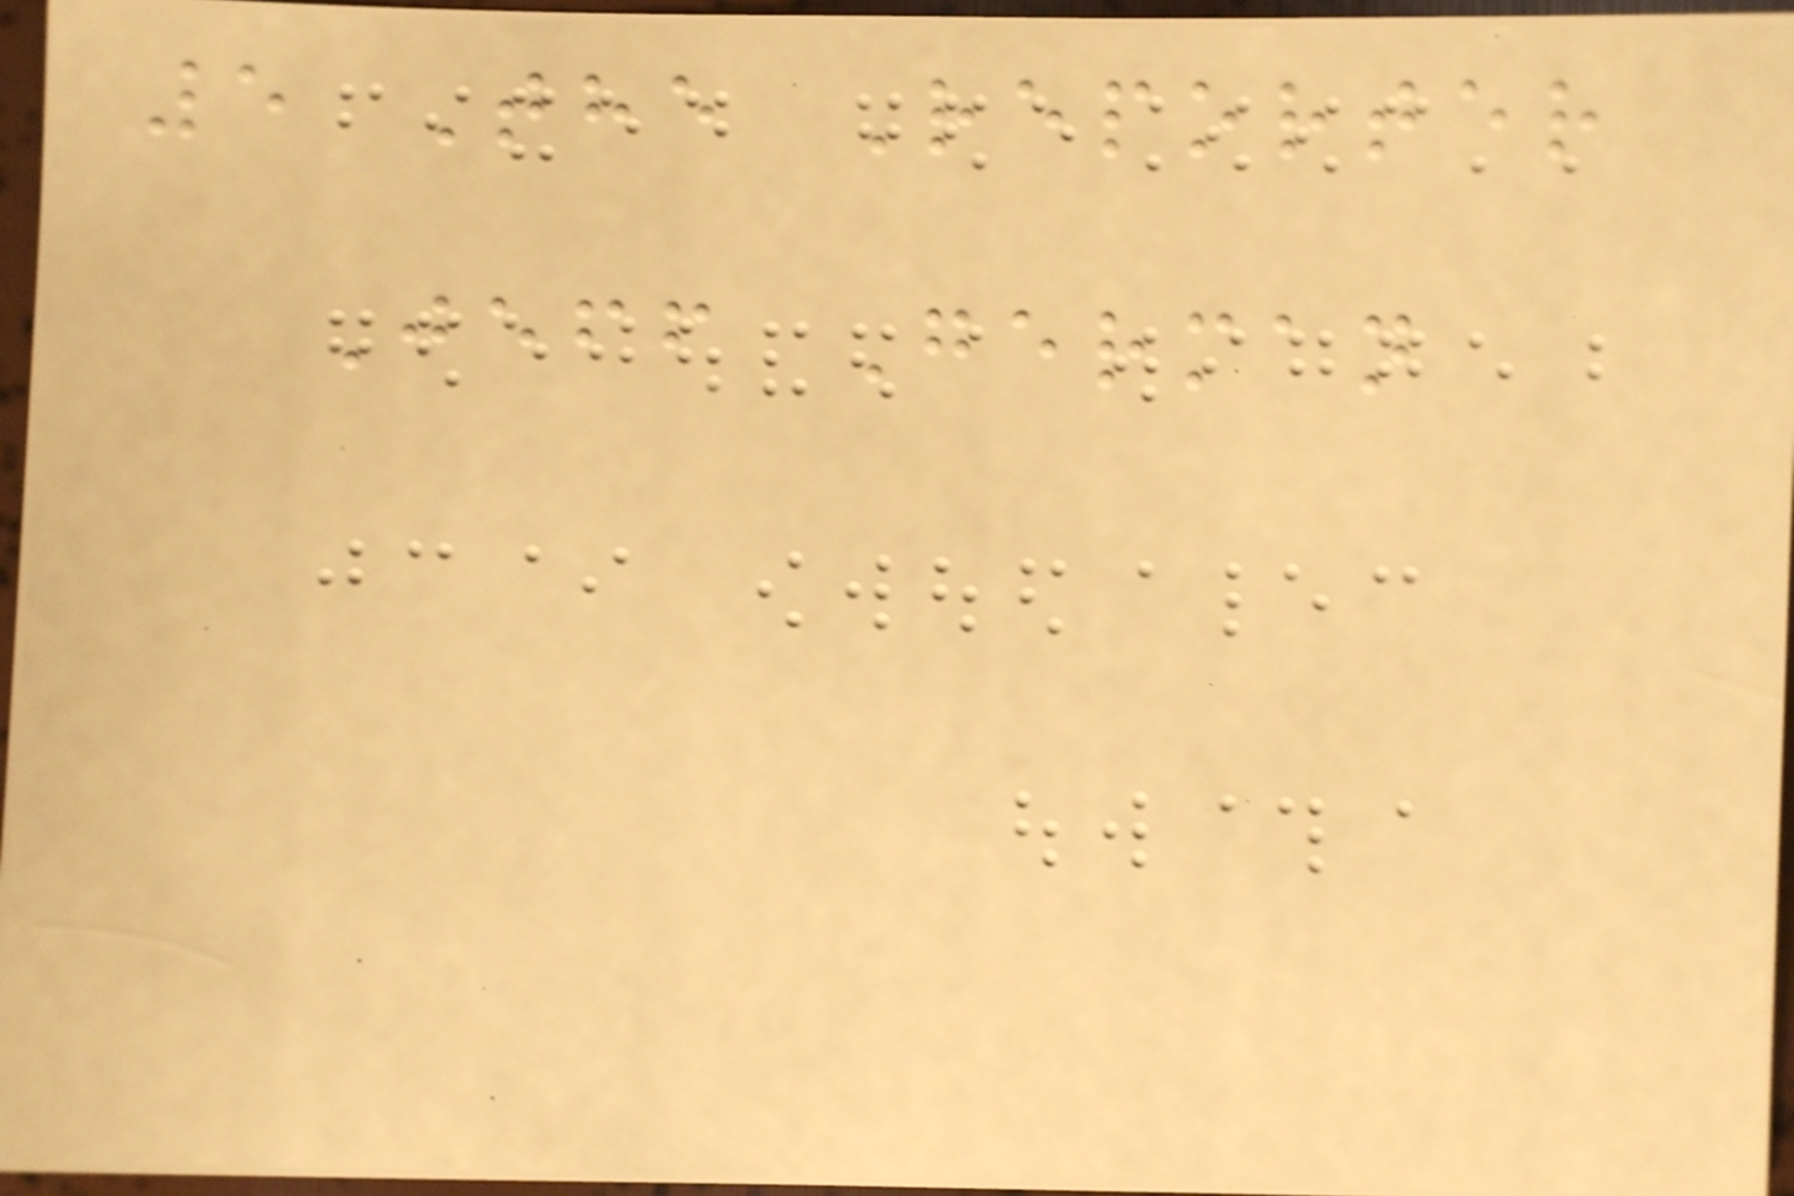5 The Reporter
Jeff German
